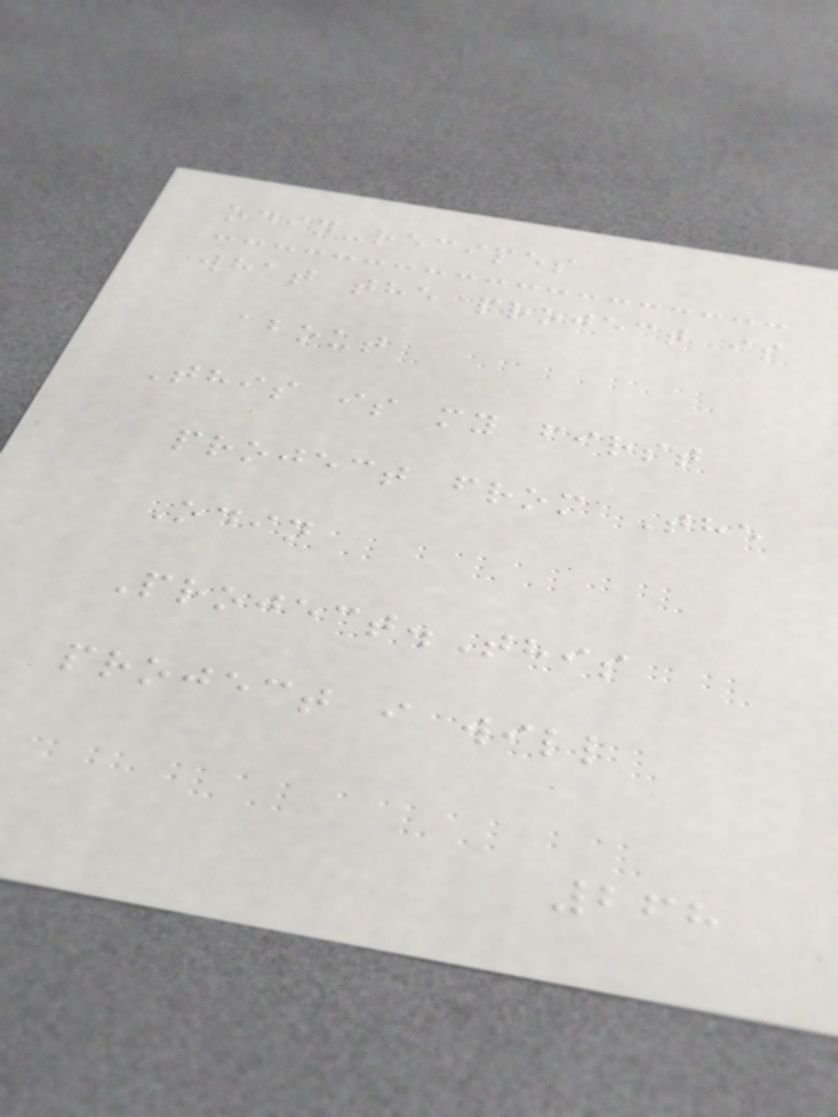odin-recipes
what the project is
about
This is my first
project from The
Odin
Project.This
project i will
268
